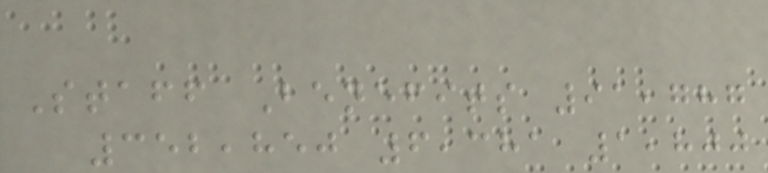Staff Benefits 91,787
352,850 6,381 1,800
